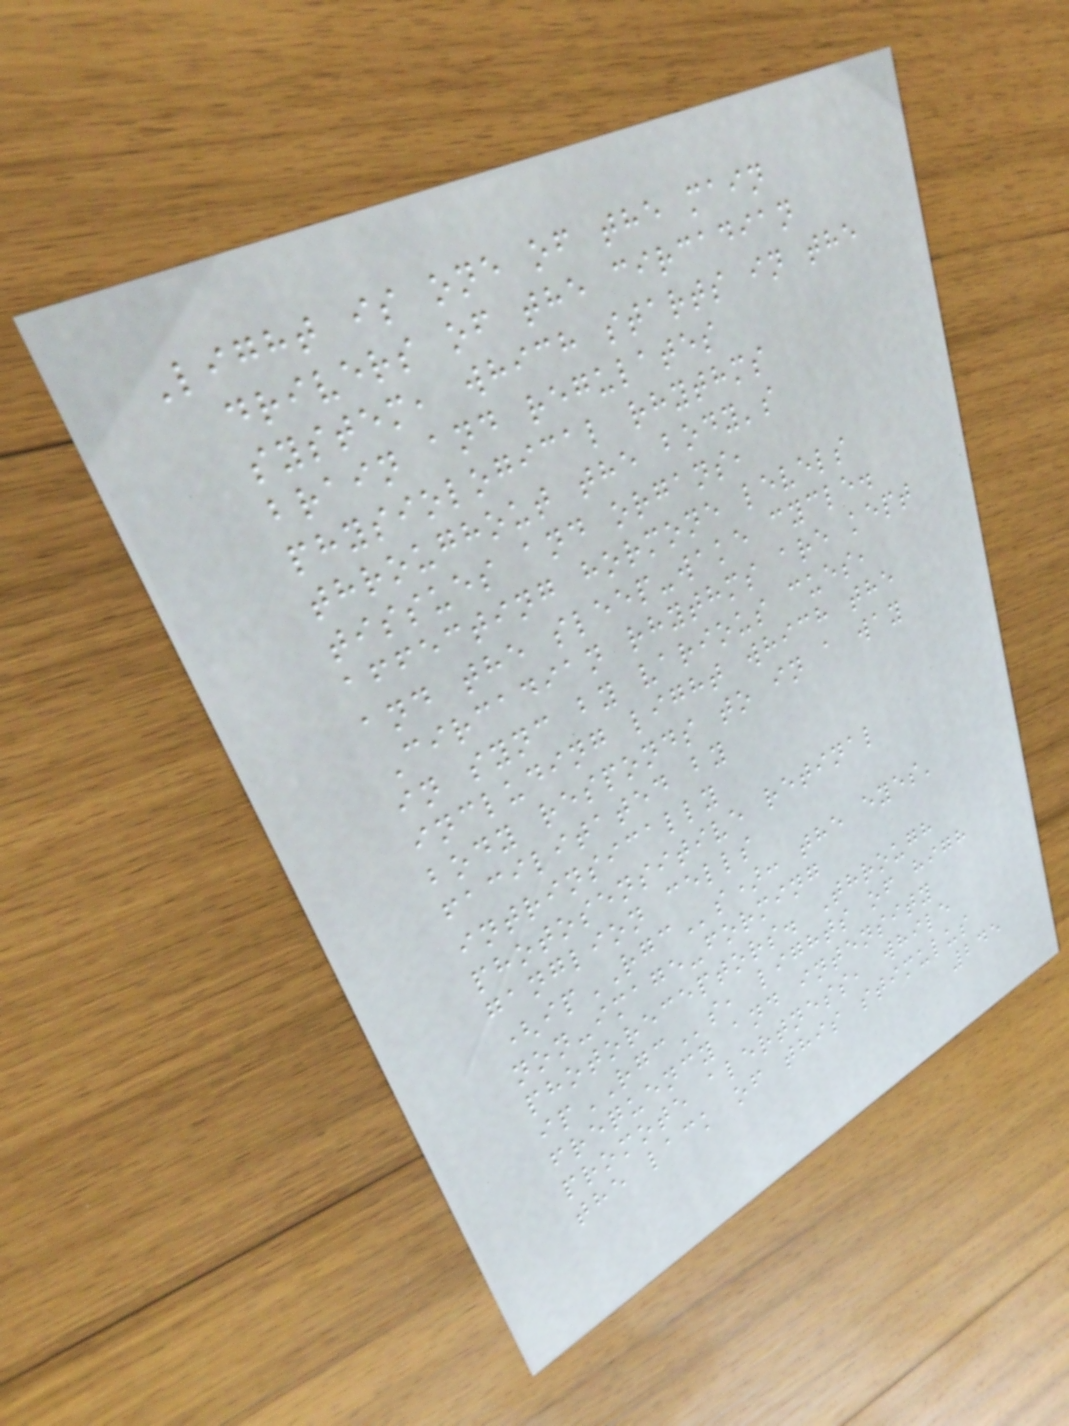Light is one of the main
drivers of the circadian
system, which starts in the
brain and regulates
physiological rhythms
throughout the body's
tissues and organs,
affecting hormone levels
and the sleep-wake cycle.
Circadian rhythms are kept
in sync by various cues,
including light which the
body responds to in a way
facilitated by
intrinsically
photosensitive retinal
ganglion cells
(ipRGCs): the eyes'
non-image-forming
photoreceptors. Through
ipRGCs, lights of high
frequency and intensity
promote alertness, while
the lack of this stimulus
245
